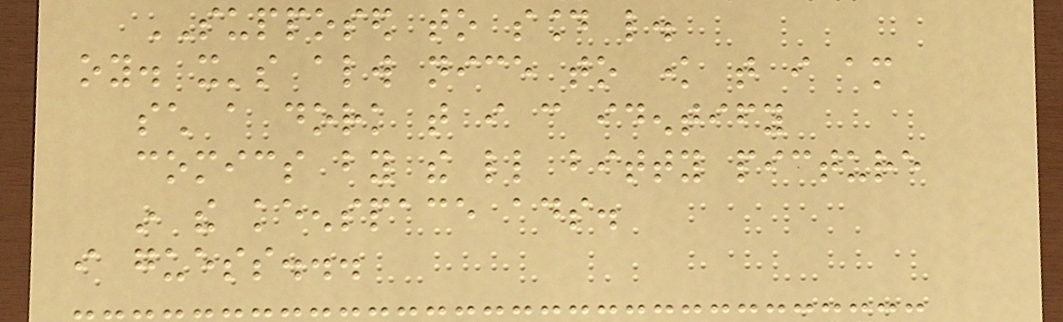SUPPOSED to sound like.
oy. it's always nice to know that i am
such a dork that i can identify
comics by the little bitty picture
in the keenspace ads.
i guess...
